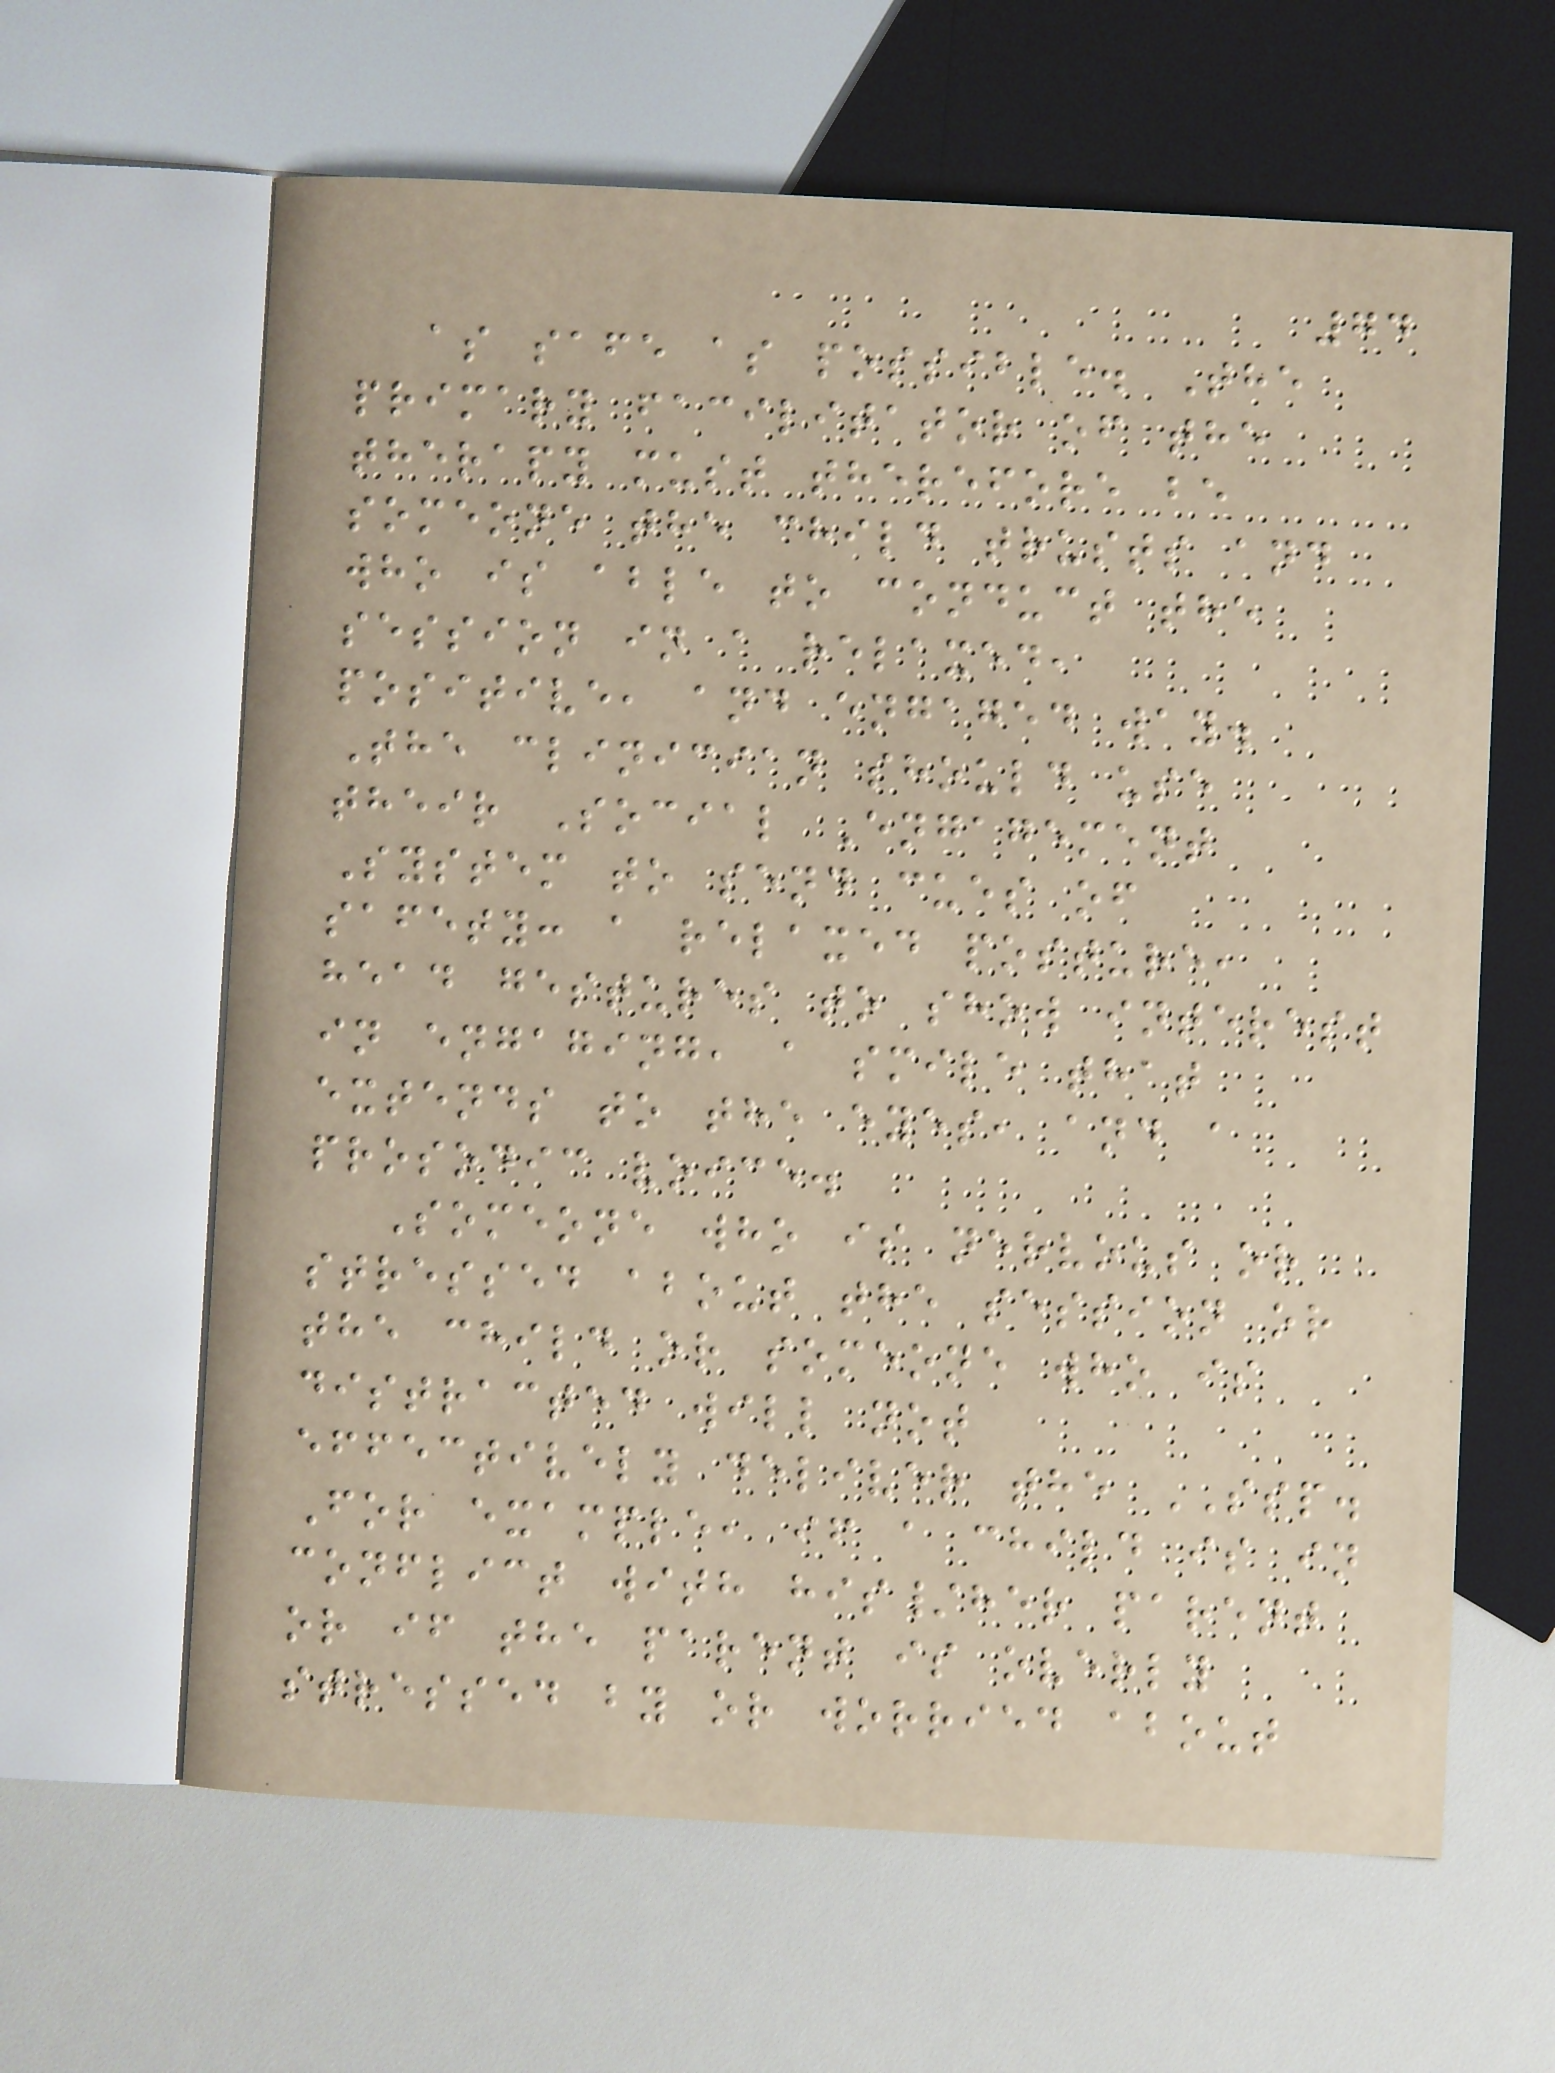74
as safe as possible. The
primary facilitator of the
therapy must therefore be
someone the child trusts and
who is able to conduct the
session in a relaxed,
positive, and engaged way.
The clinician should use
their Social Engagement
System to send cues of
safety: a relaxed posture,
head gestures to show interest
in engaging, a smile that
extends to the eyes, and a
prosodic voice.
Someone who is nervous or
stressed about the session or
the child or someone who is
distracted will not
effectively deliver the SSP.
For example, if a child is in
conflict with his/her parent
or if the parent is overly
stressed by or worried about
